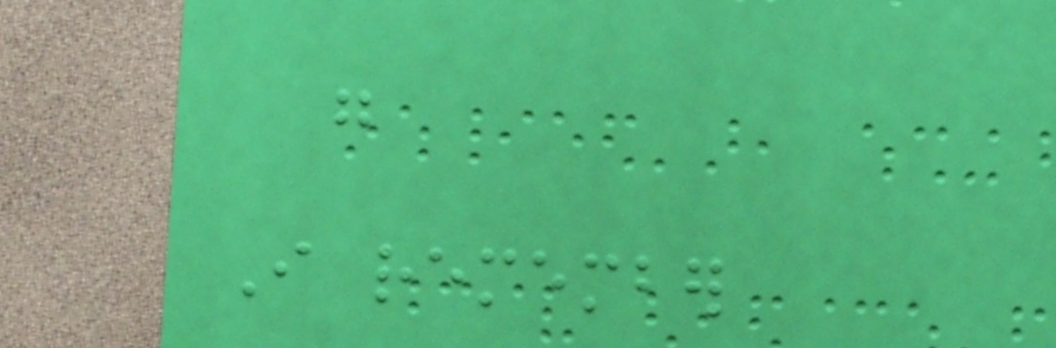were
I remember
